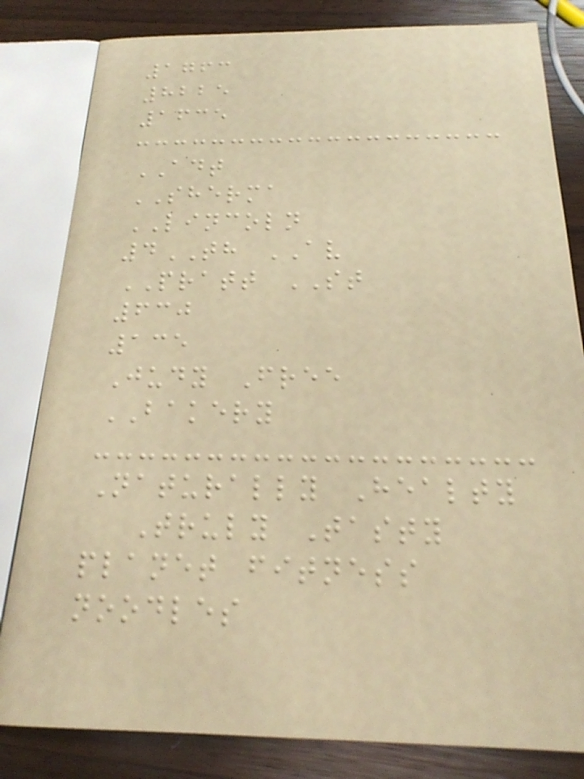1763
8225
1635
ADT
SHERMA
LINCOLN
4TH AV
PRATT ST
630
135
Judy Free
BAKERY
Naturally Healty
Truly Tasty
planet fitness
noodles
